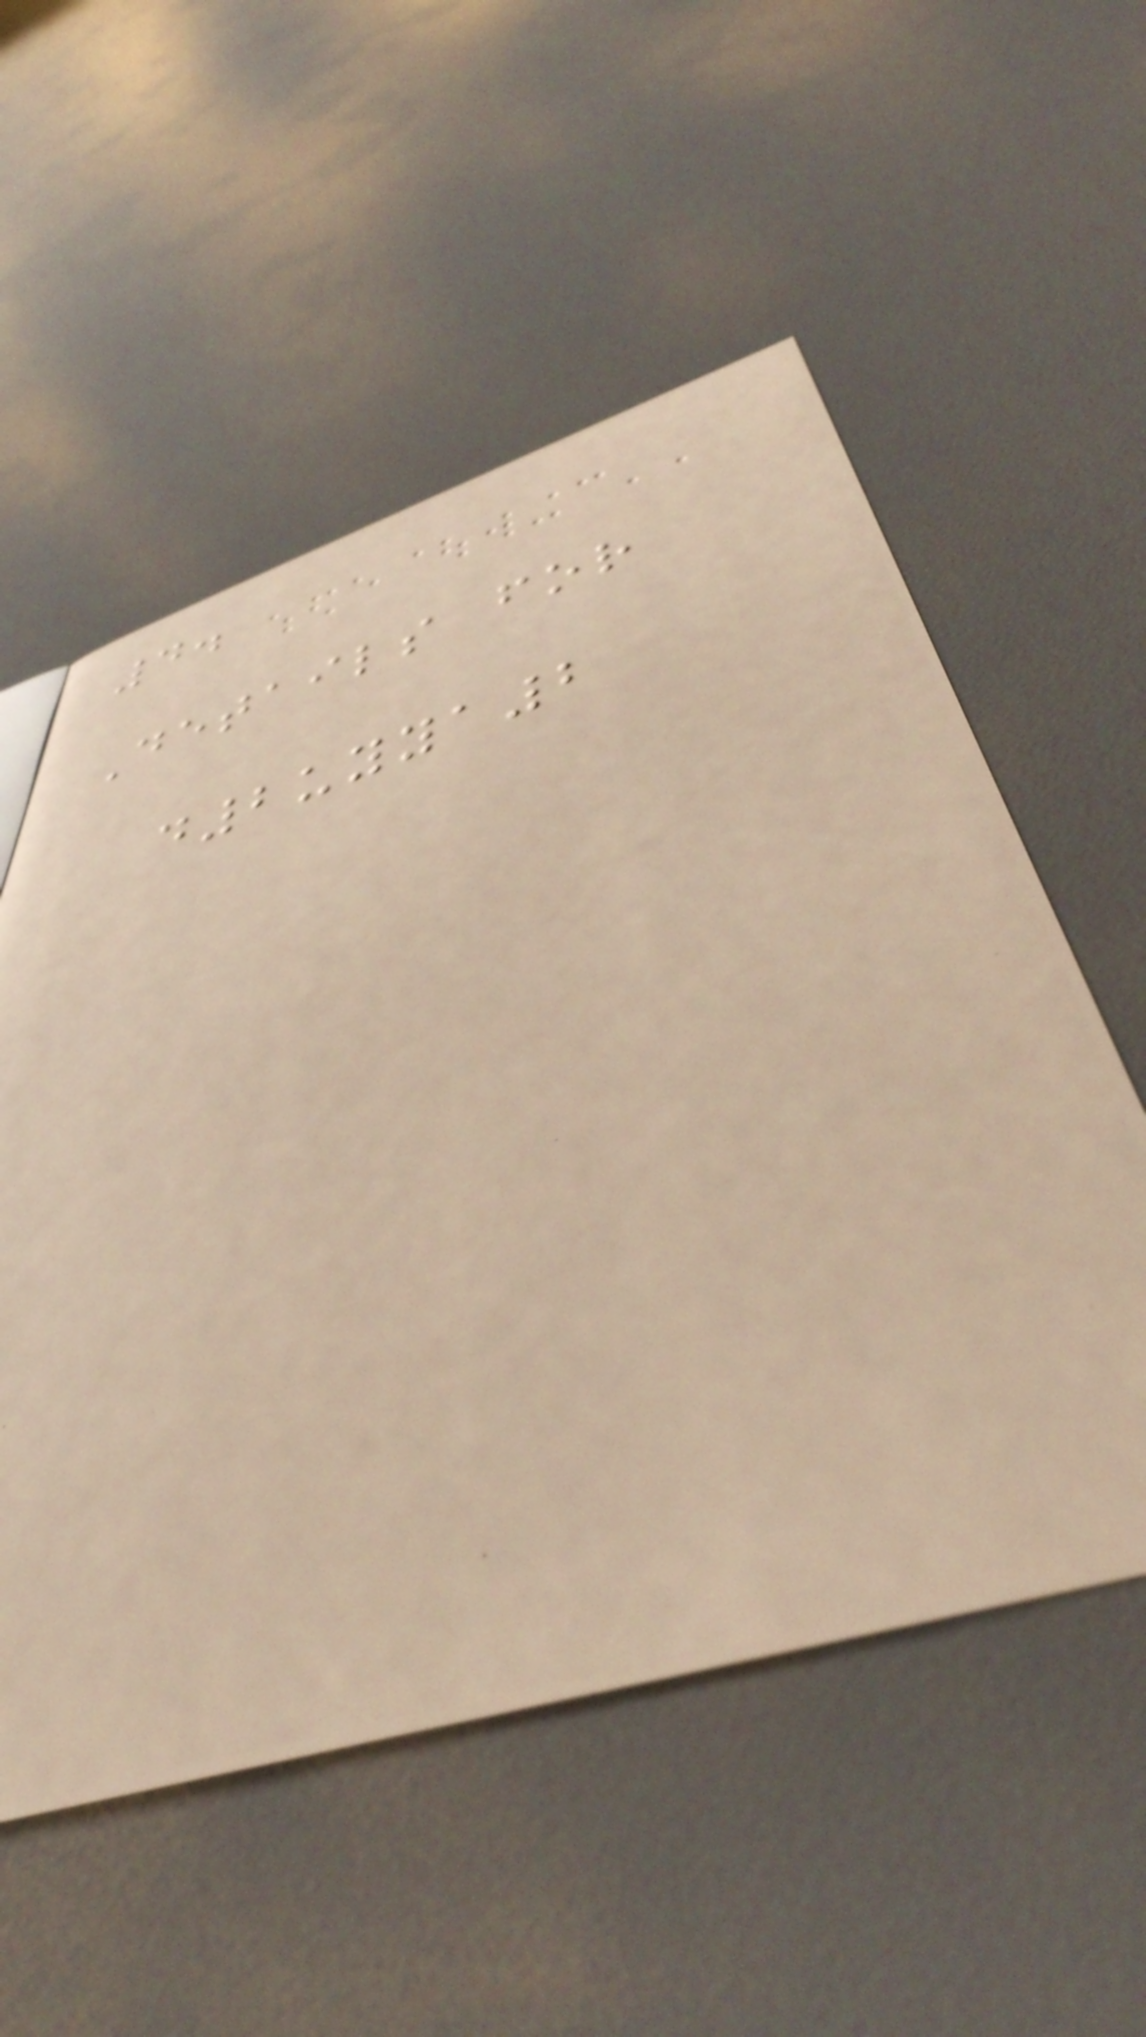4.
Details for
d2uyya2
